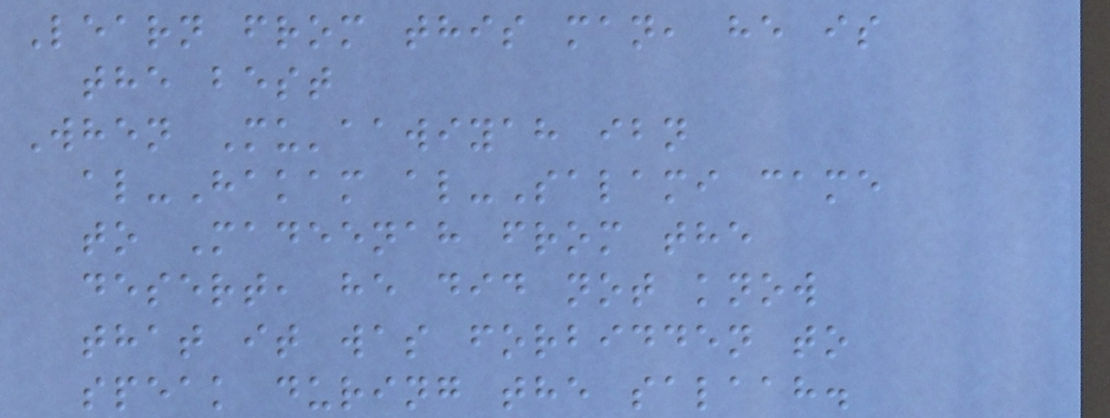Learn from this man, he is
the best
When Mu'aawiyah ibn
al-Hakam al-Salami came
to Madeenah from the
desert, he did not know
that it was forbidden to
speak during the salaah.
